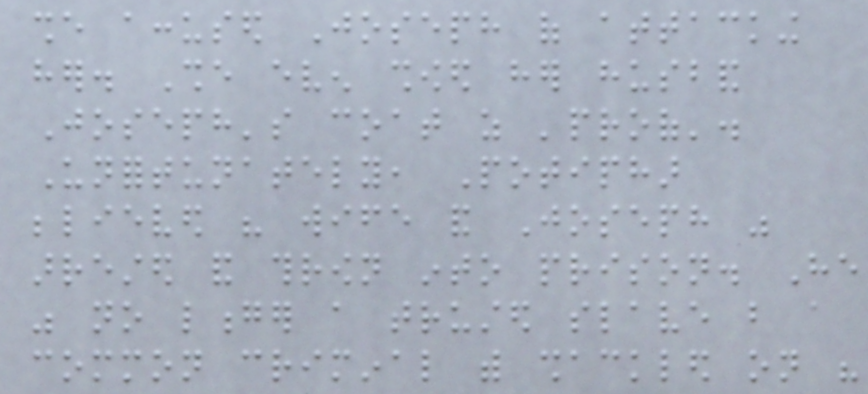she accused Joseph of attacking
her. She even showed her husband
Joseph's coat as 'proof'.
Unfortunately, Potiphar
believed his wife and Joseph was
arrested and thrown into prison. He
was no longer a trusted slave but a
common criminal with shackled on his
